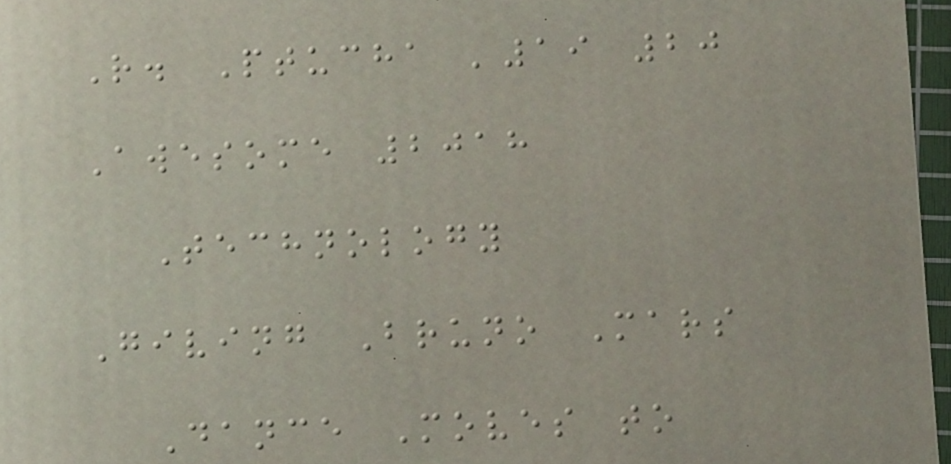R. Ptucha '19 20
Awesome 2018
Technology
Giving Bruno Mars
Dance Moves to
